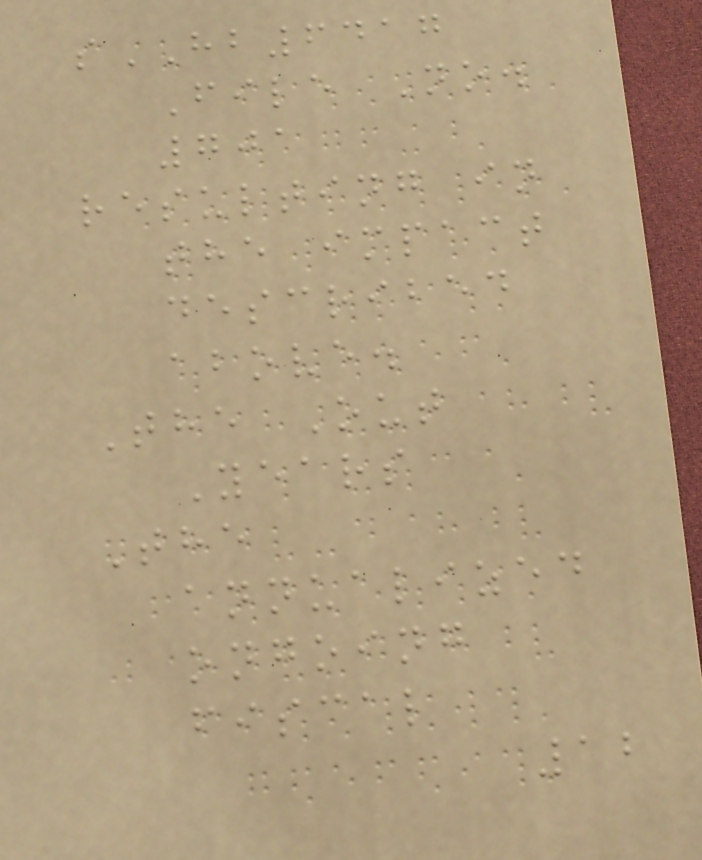sHB6417
File No.
701
resulting in
the impact
described
above.
The Out
Years
The
annualized
ongoing
fiscal
12
